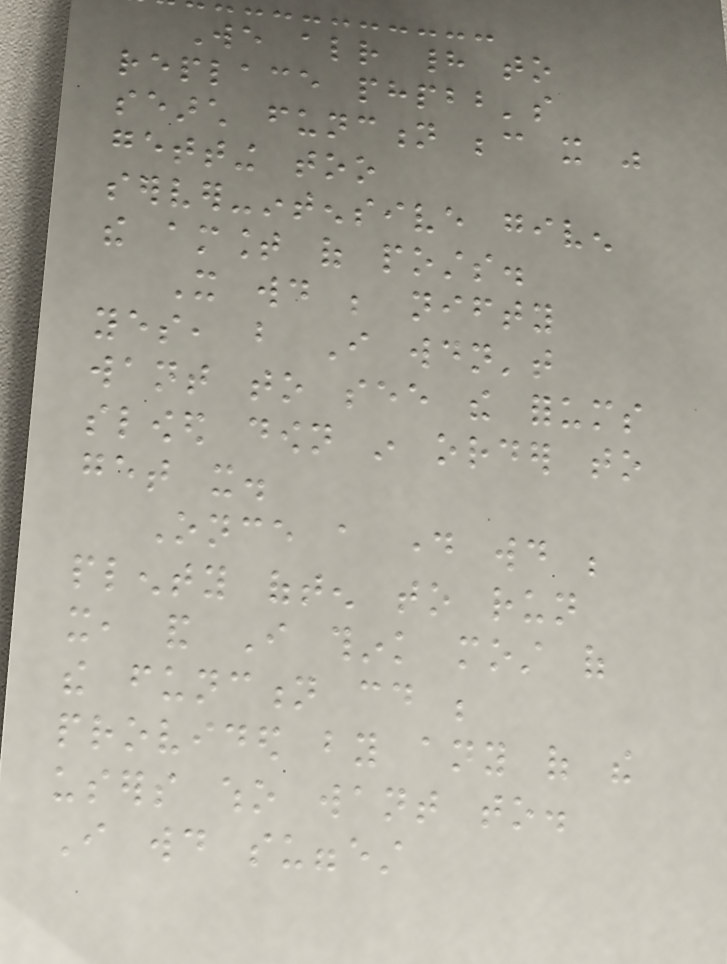We already had to
replace phpbb's
search function because it was
getting too
server-intensive given
the amount of posts.
It would be nifty
yes, but I wouldn't
want to see the forums
slowed down in order to
get it.
Once a day would be
plenty often to run
it, and I think most of
the function could be
provided by any of the
users who want to.
I would suggest
